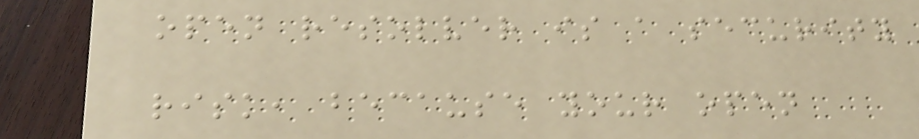open resolver is a security
risk, because your open
